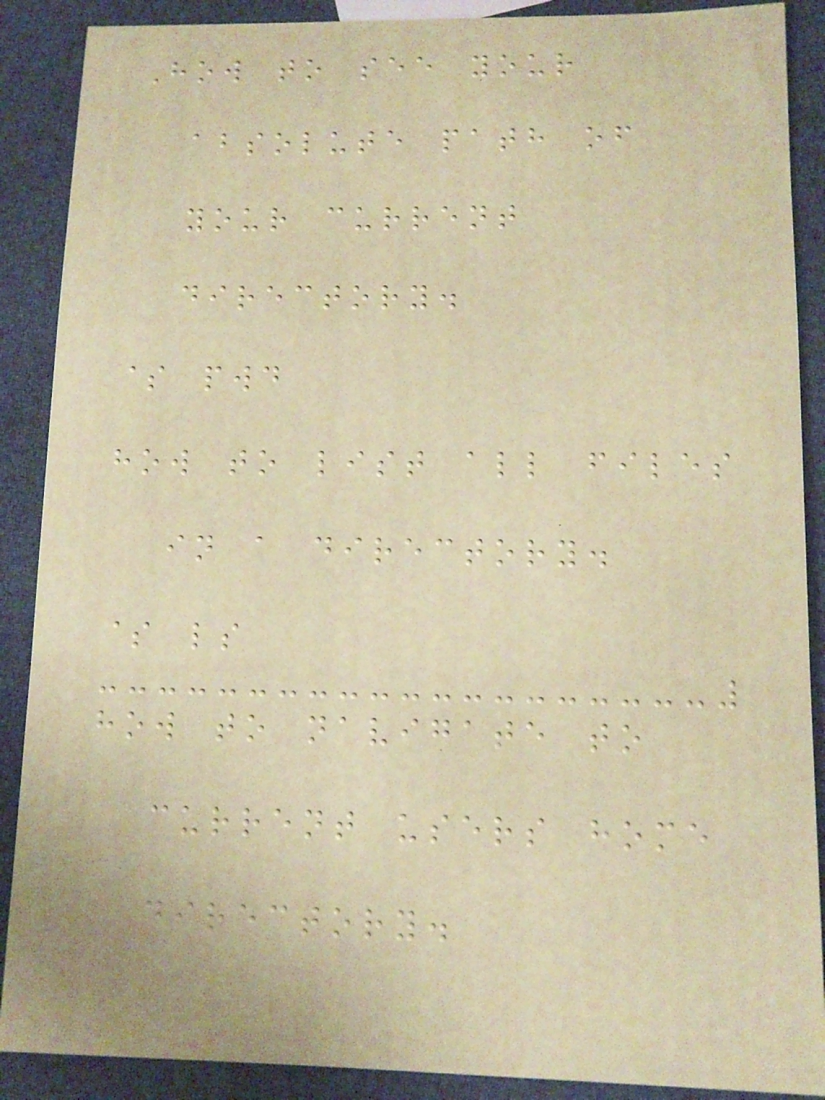How to see your
absolute path of
your current
directory.
$ pwd
how to list all files
in a directory.
$ ls
how to navigate to
current users home
directory.
